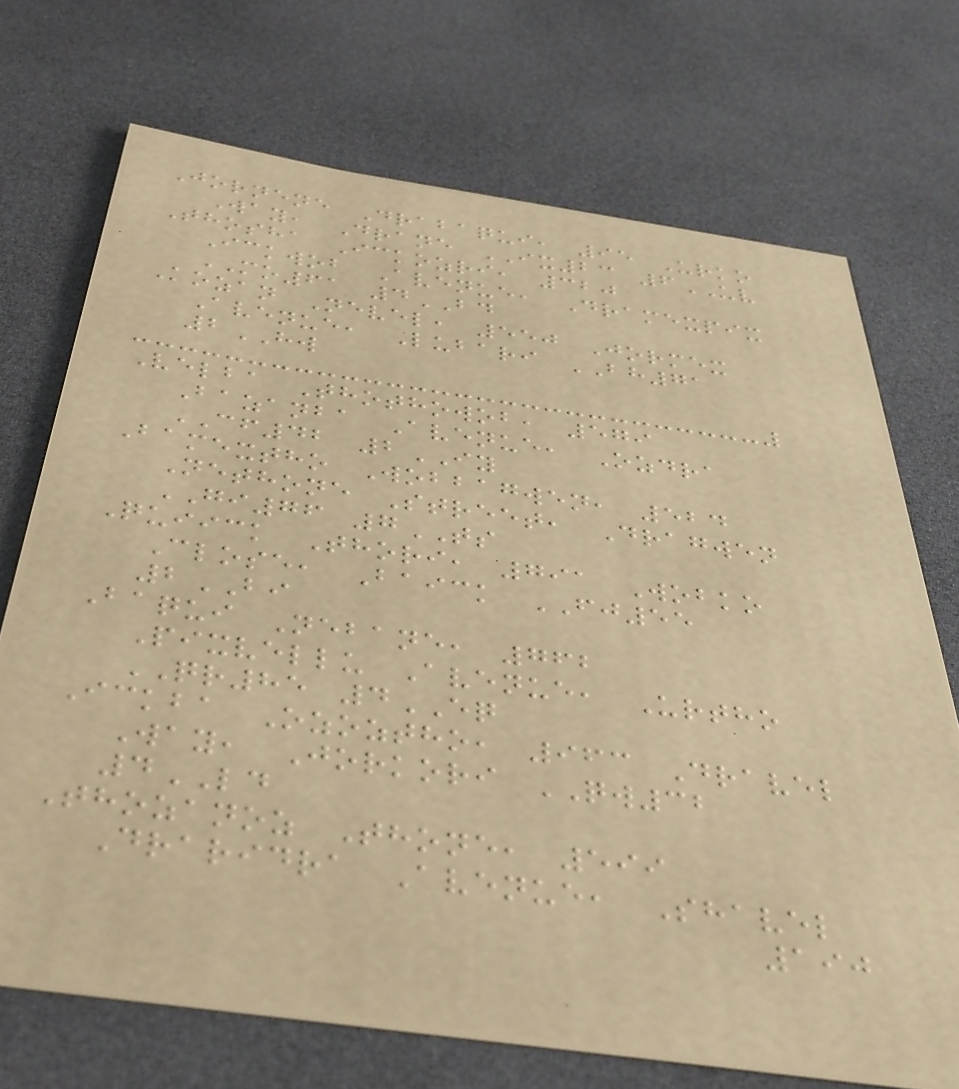Jornene Drabaqui, 95 Urko
Way, Drane IX23 6UV
Thosha Ickozri, 320
Ickwob Avenue, Dramexpix
MO61 4BD
Kozan Nevel, 550 Jormex
Avenue, Lubari BH71
2HW
Velba Thothowob, 579
Bazanba Avenue, Ozdra
CF42 2IY
Bamextho Wobbagwen, 524
Nethone Street, Dragwen
GI76 7TS
Quiick Thori, 791 Wobko
Close, Baick FJ55
2BI
Baqui Nebane, 762
Pixvellu Avenue, Urtho
QR85 4EQ
Ickba Ozoztho, 963 Dravel
Way, Jorkori QW32
4LD
Thozanoz Thone, 599
Draridra Avenue, Shavel
190
